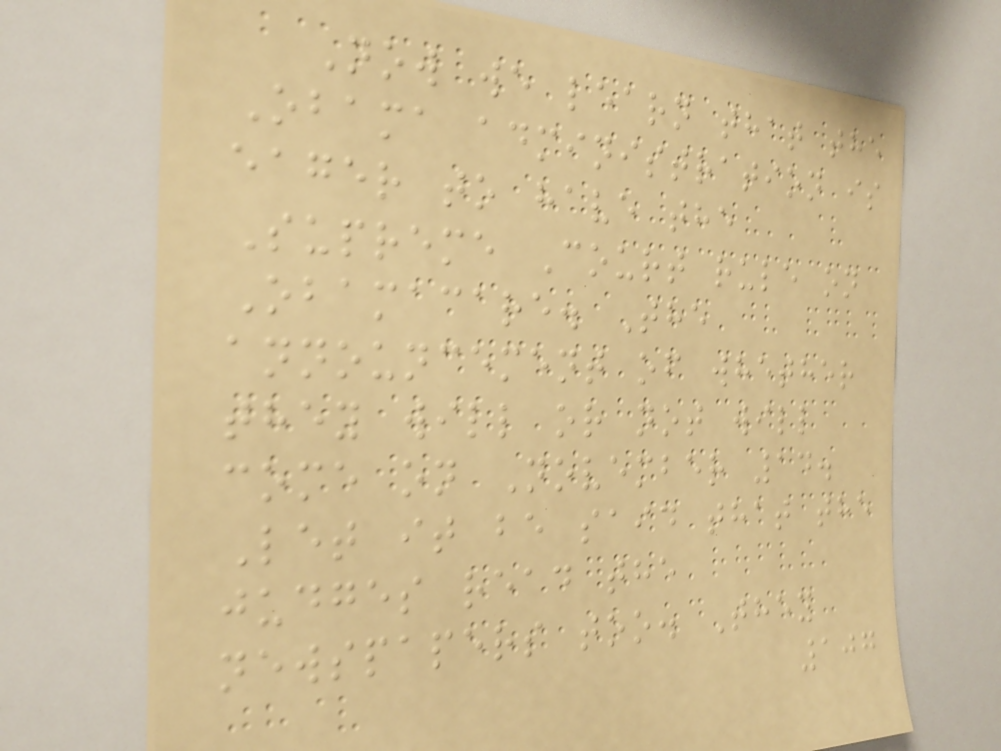Now we learn that the
Obama administration is
eager to have the
Supreme Court rule on
Obamacare. The
announcement of whether
they will or not will
come on November 14.
Let it be said that the
judges read the
newspapers too. They
107
